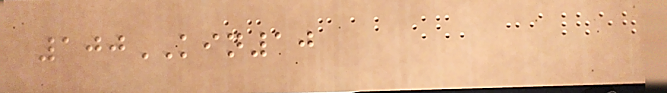100KIN10
